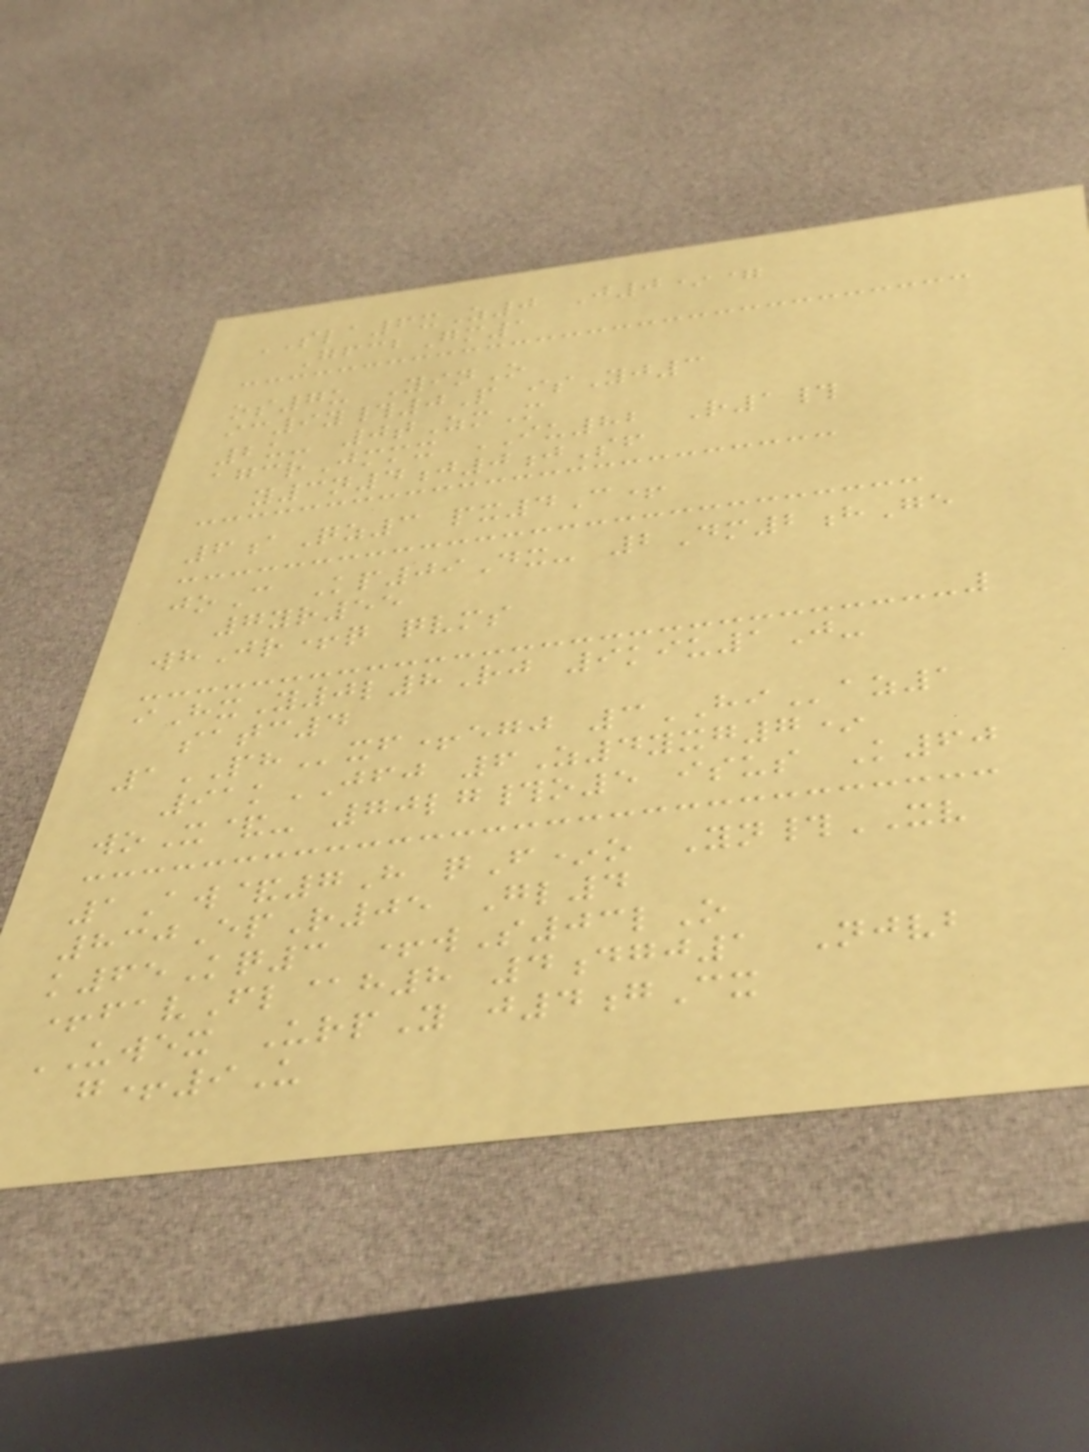SLA6xZ0 J0*=
GfcbGm1
os7u YinO
ic9y#0P isYj3
2u- 0tZmM
agcrJmmx IU82 R1#
y3n4j0jSf
6aQz3 px4C+
joC Kp09Dx- 2Dm2hGe
7yr55
whJr+q qvms
iHxY0l8Rj 9kiu1J-
satc4
1PHxf+egj 3HIaz1
91kJFJ 6Z4yxg7*
woX&- 70lg#o5 isus K60
1Aw&7H qF*o Yn#XV
830EpR05 Gl4
k65Kq3 +wS03lO
+favFl@h8 4dgj1 Njvb
UWEX UrpY j4gCx
g+9U
